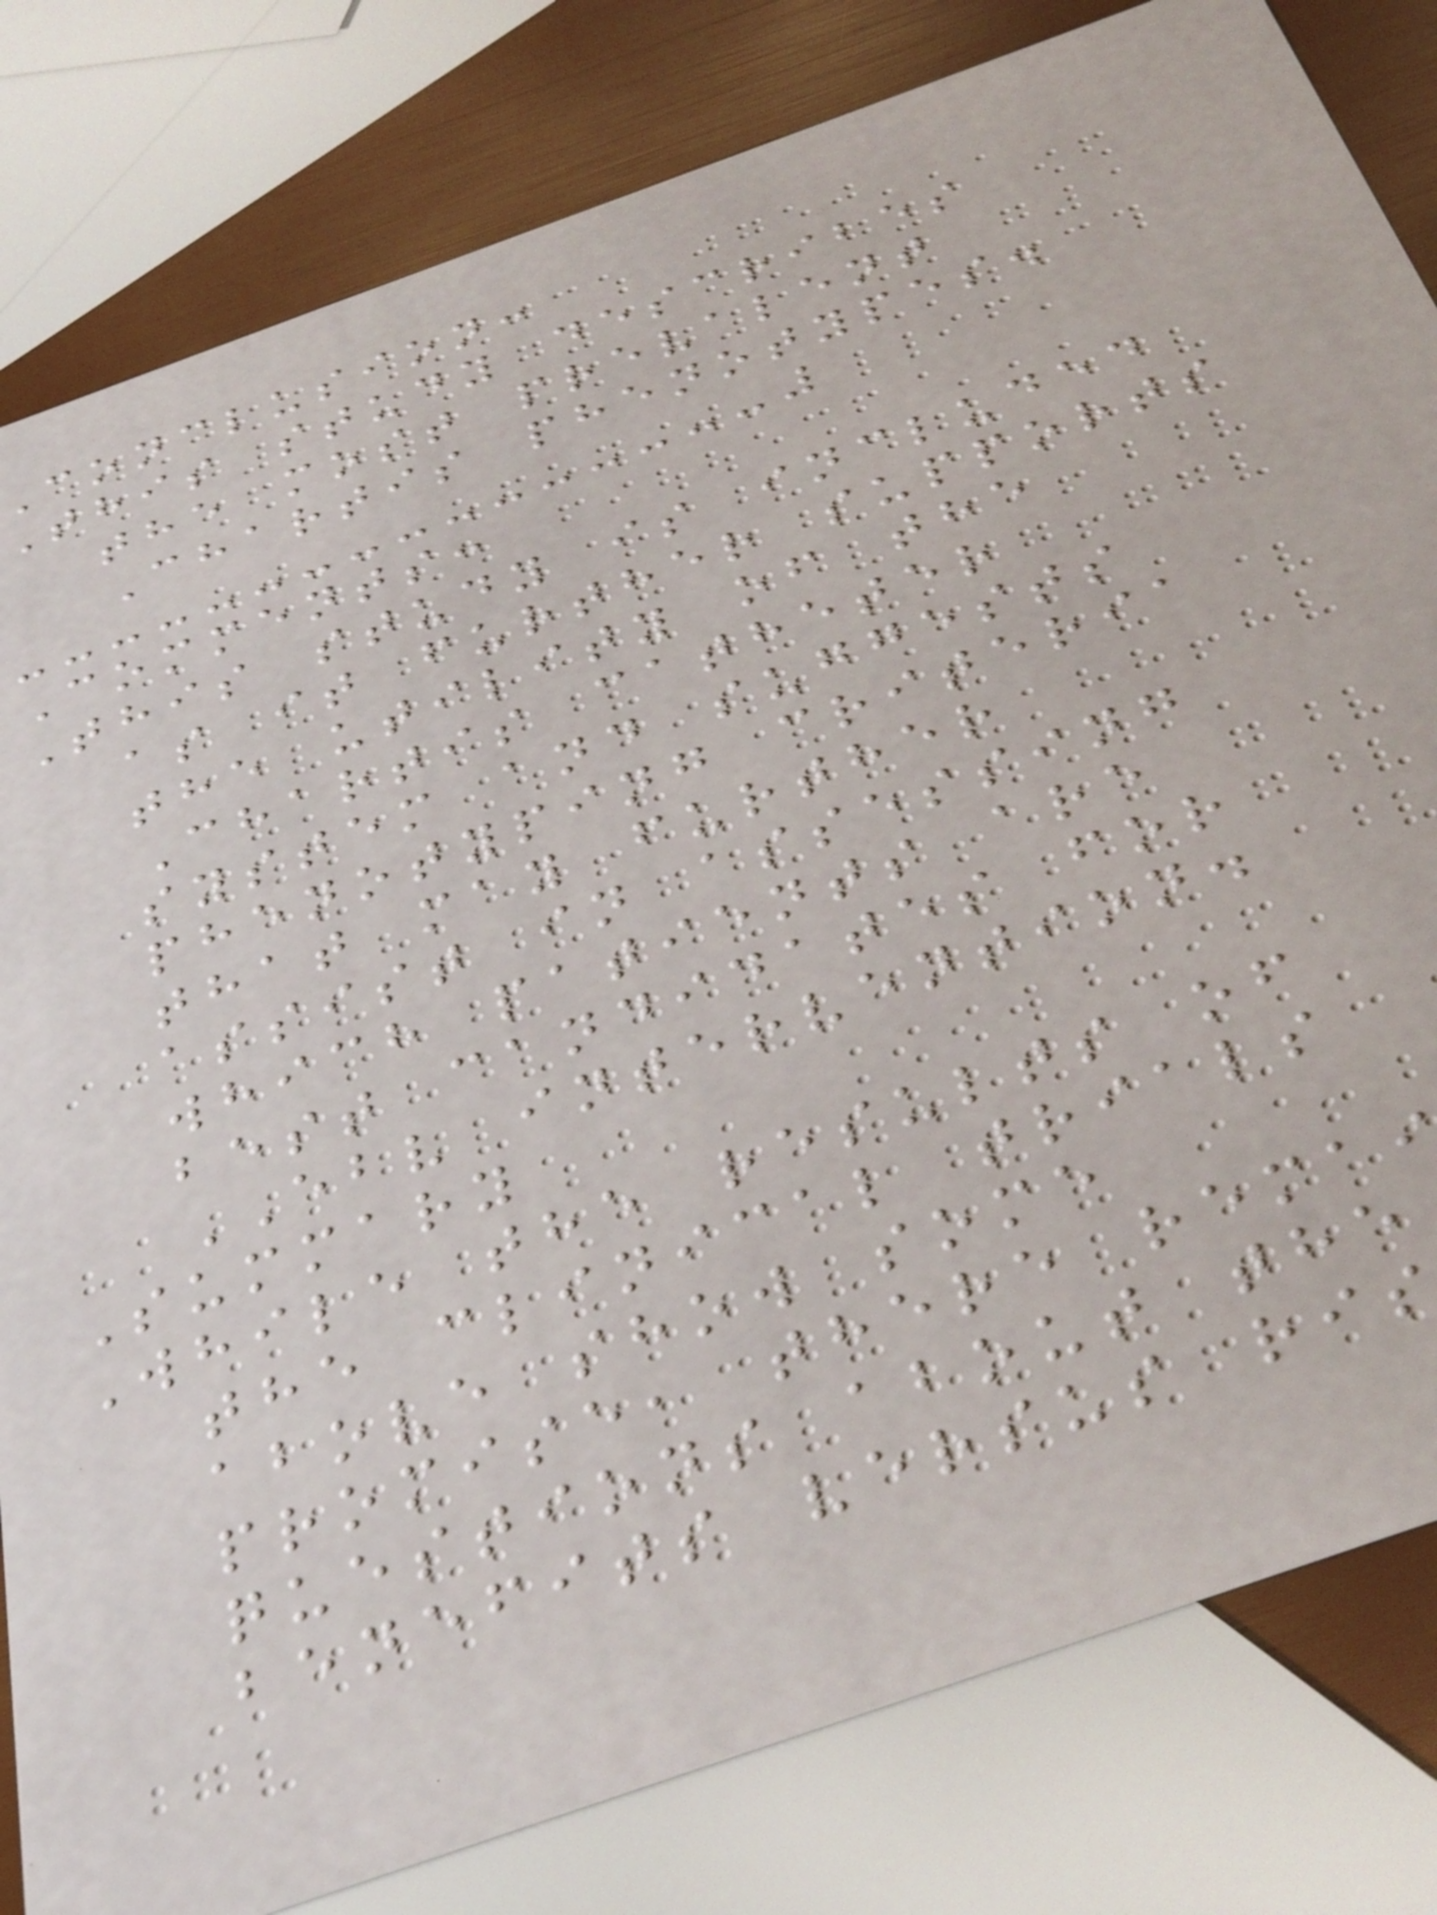conclusion:
This study describes
the most prevalent
Chartis phenotypes.
Comments:
This study is included
as it further supports
the utility of the
Chartis catheter
system and suggests
phenotyping criteria
that may further
assist in assessing
which patients are
best candidates for
EBV intervention.
Summary
While the results of
the clinical trials
above show some
promise, there rema
questions about the
benefits versus ris
